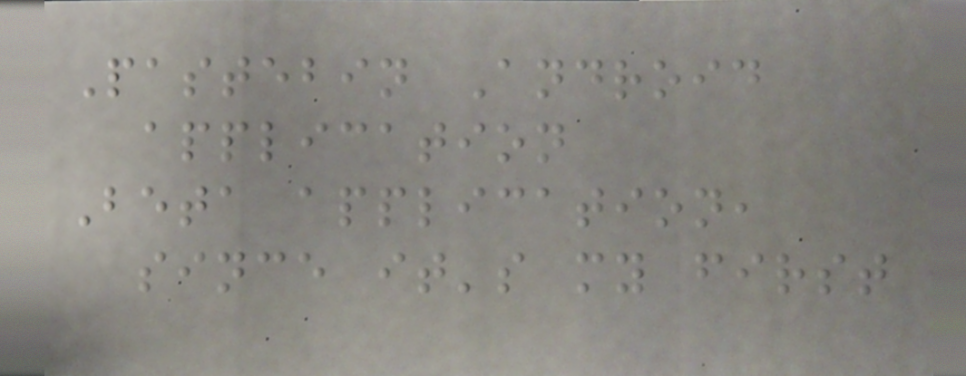Pastebin Android
application
Beta application,
since it's my first
